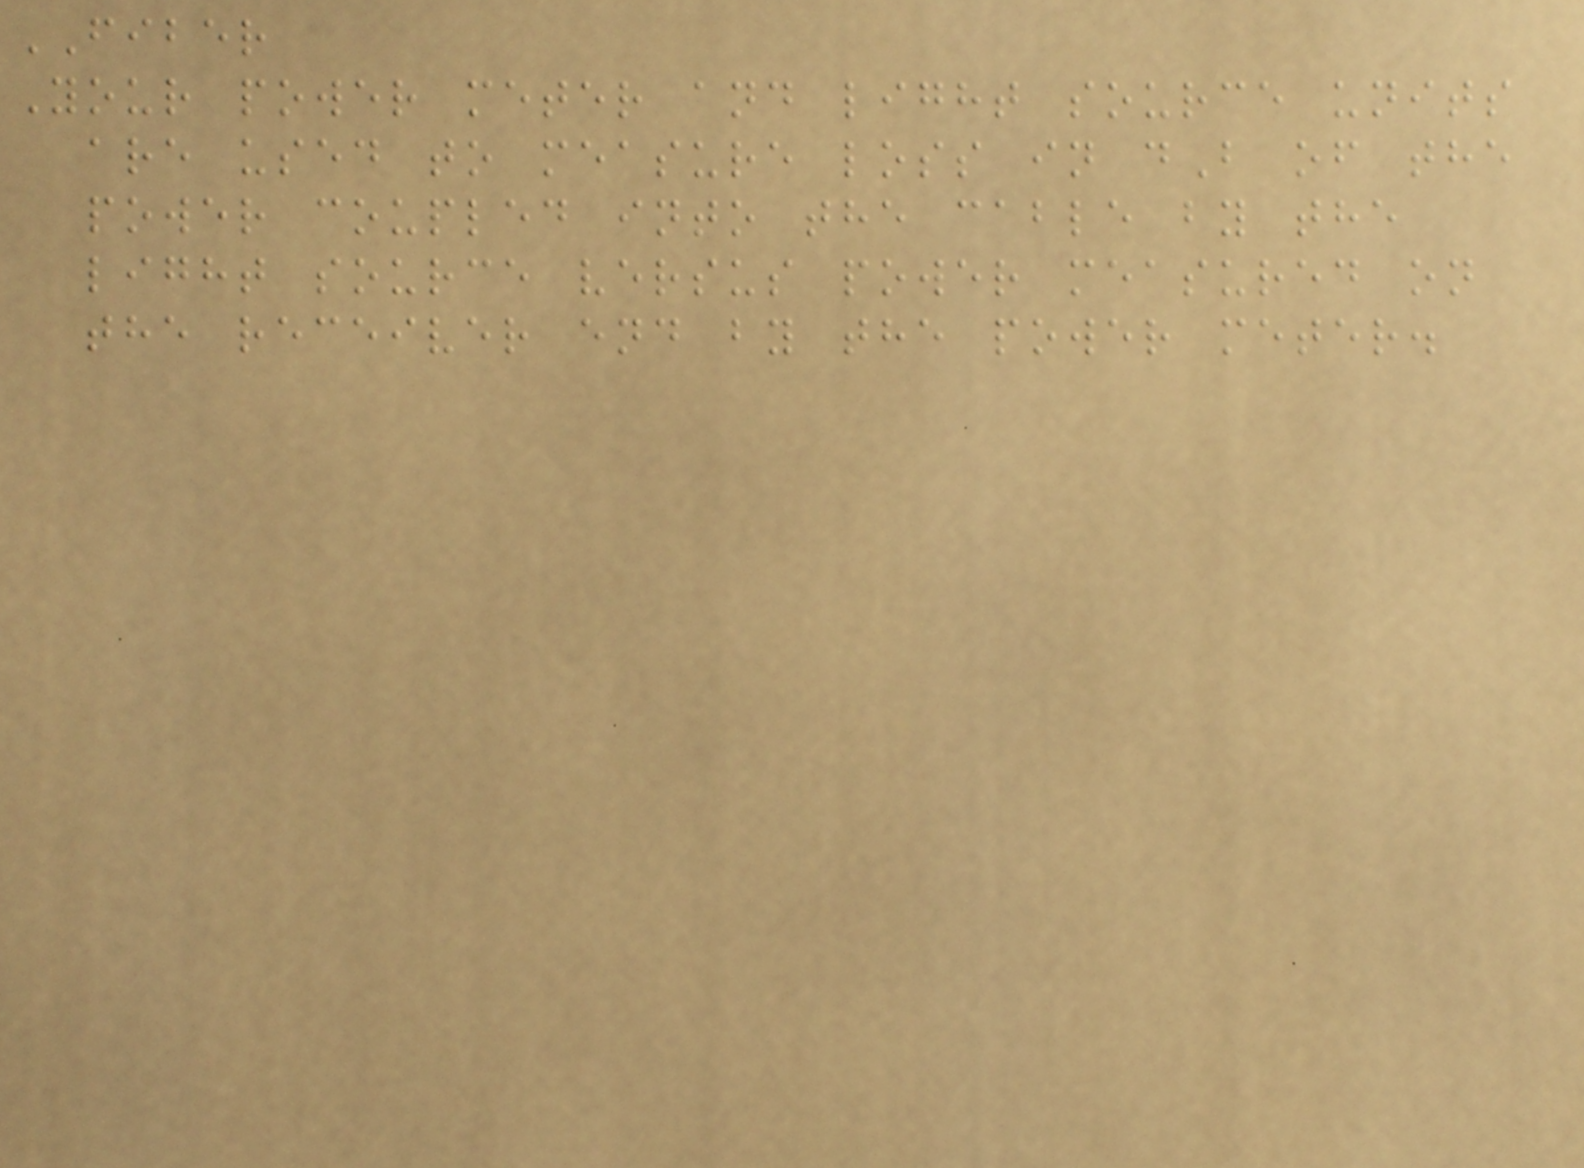FIBER
Your power meter and light source units
are used to measure loss in dB of the
power coupled into the cable by the
light source versus power measured on
the receiver end by the power meter.
